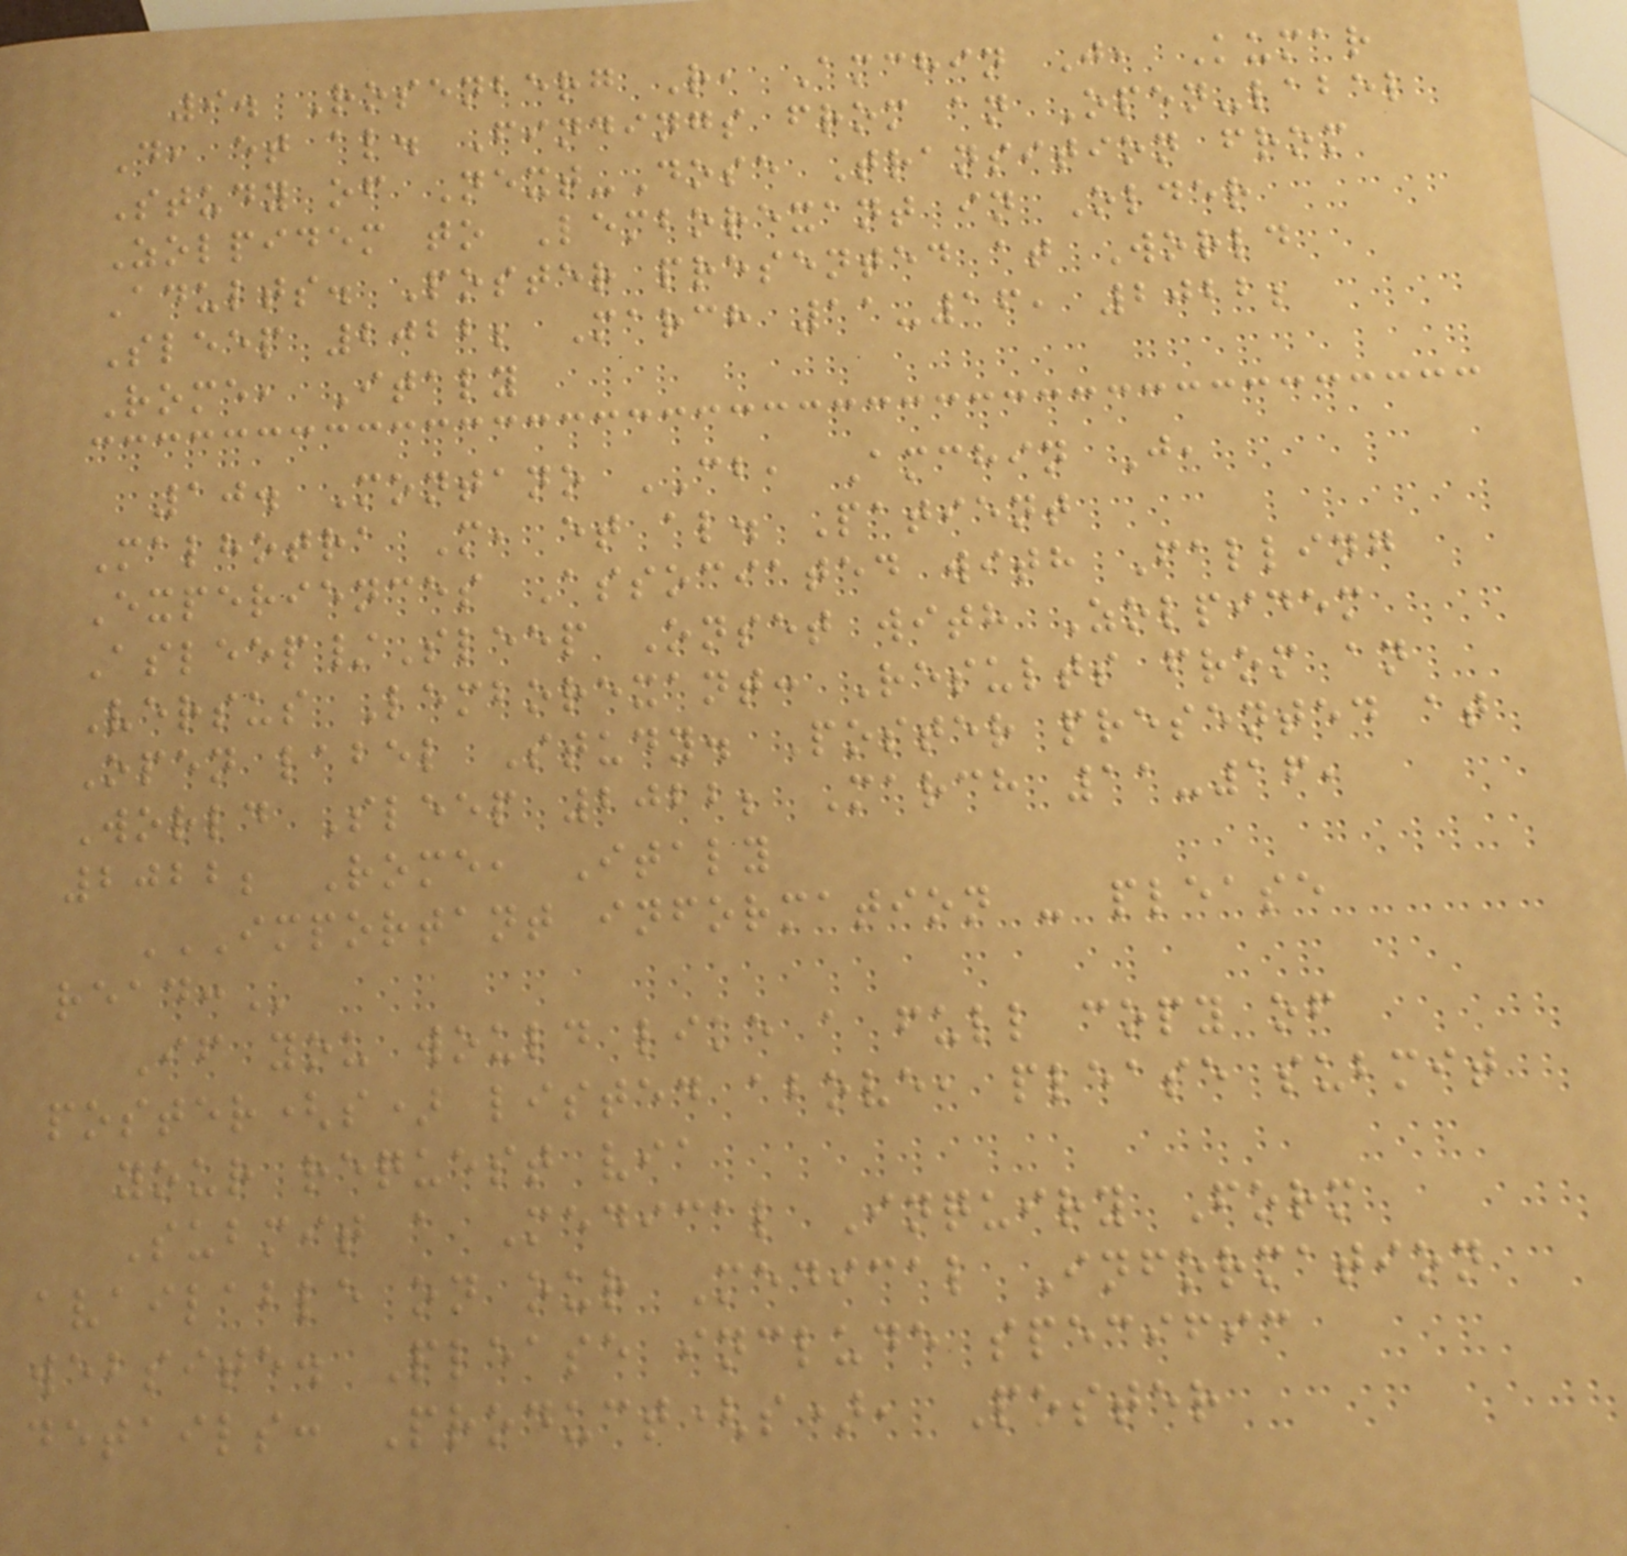9. Rosenberg R, Amchin J, Kumar
D, et al. Findings from an Open-label
Study of Next-Dose Transition from
Zolpidem to Lemborexant in Older
Adults. Poster presented at World
Sleep 2022; March 11-16, 2022;
Rome, Italy
10. Montano CB, Amchin J,
Malhotra M, et al. Patient
Experiences Associated with Falling
Asleep/Sleep Onset with Zolpidem
Versus Lemborexant: Results from an
Open label Study. Poster presented at
World Sleep 2022; March 11-16,
2022; Rome, Italy
IMPORTANT INFORMATION - PLEASE
READ:
If you would like a full copy of
poster(s) listed above, please submit
your request via
Submit a Medical Inquiry Form
available on our Medical Information
website. Please include specific
details: Product(s), Poster
